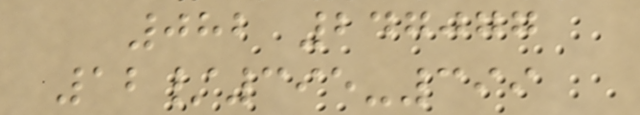082 247077
12/395-399
